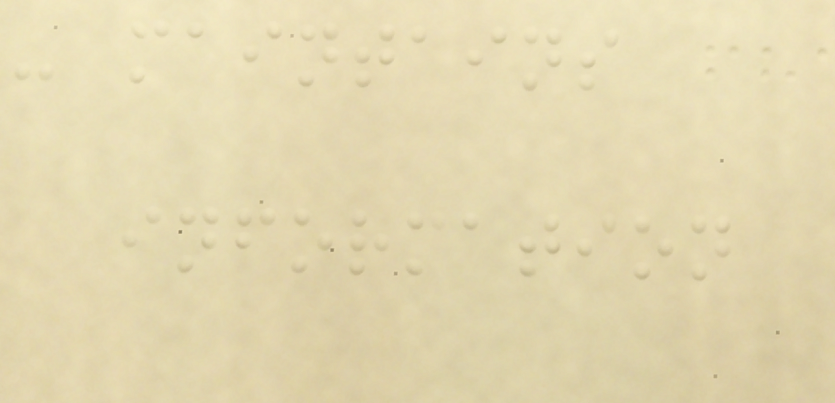- maintains
information
